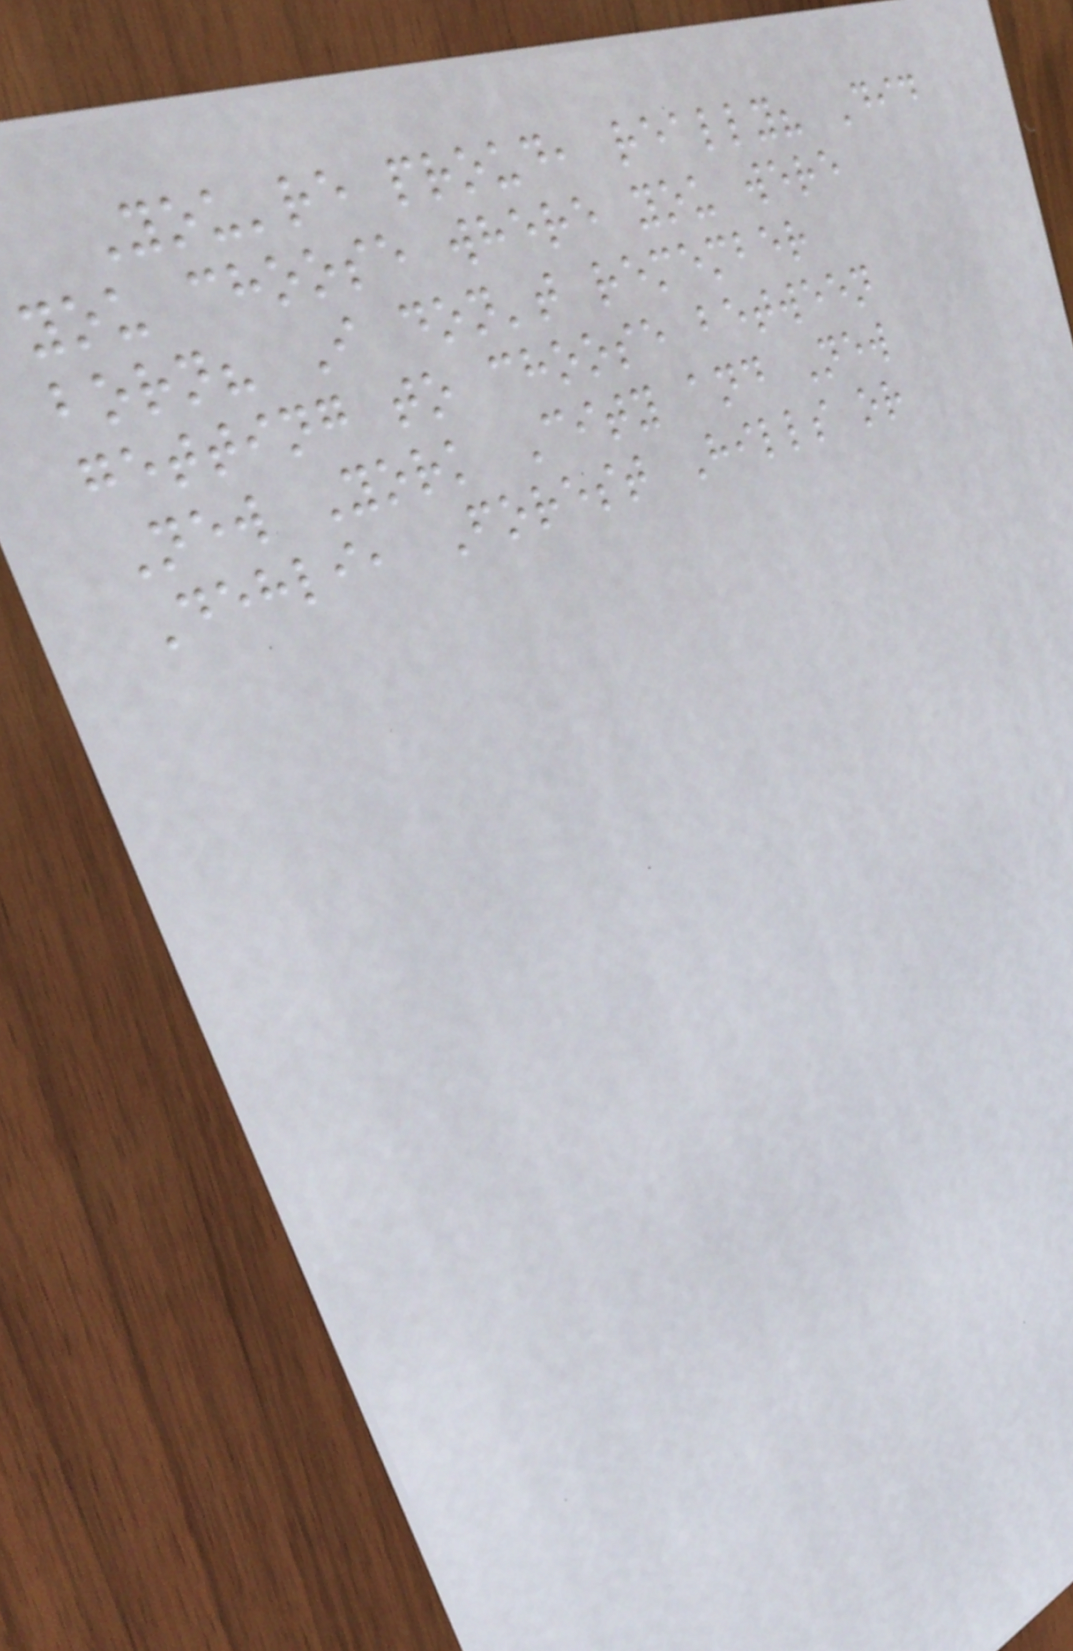You're proud, really? Did
you choose where you were
born? I don't remember
getting to choose between
New York City and New
Dehli, Forest Hills or
